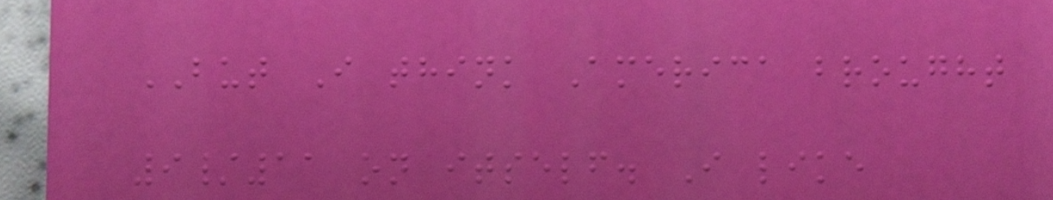BUT I think America brought
9/11 on itself. I like
